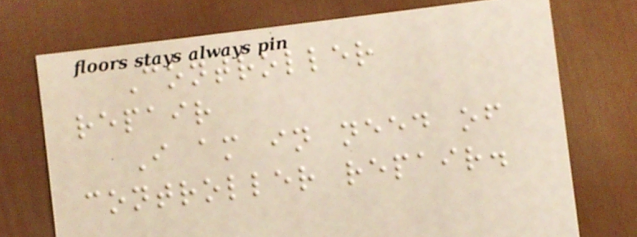Controller
repair
I am in need of
controller repair.
